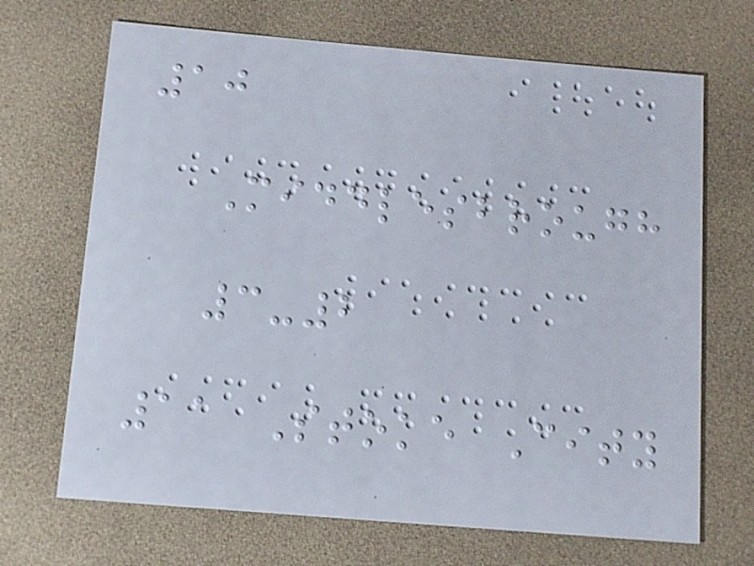10
Middlesbrough
3-2
11 Stoke City
